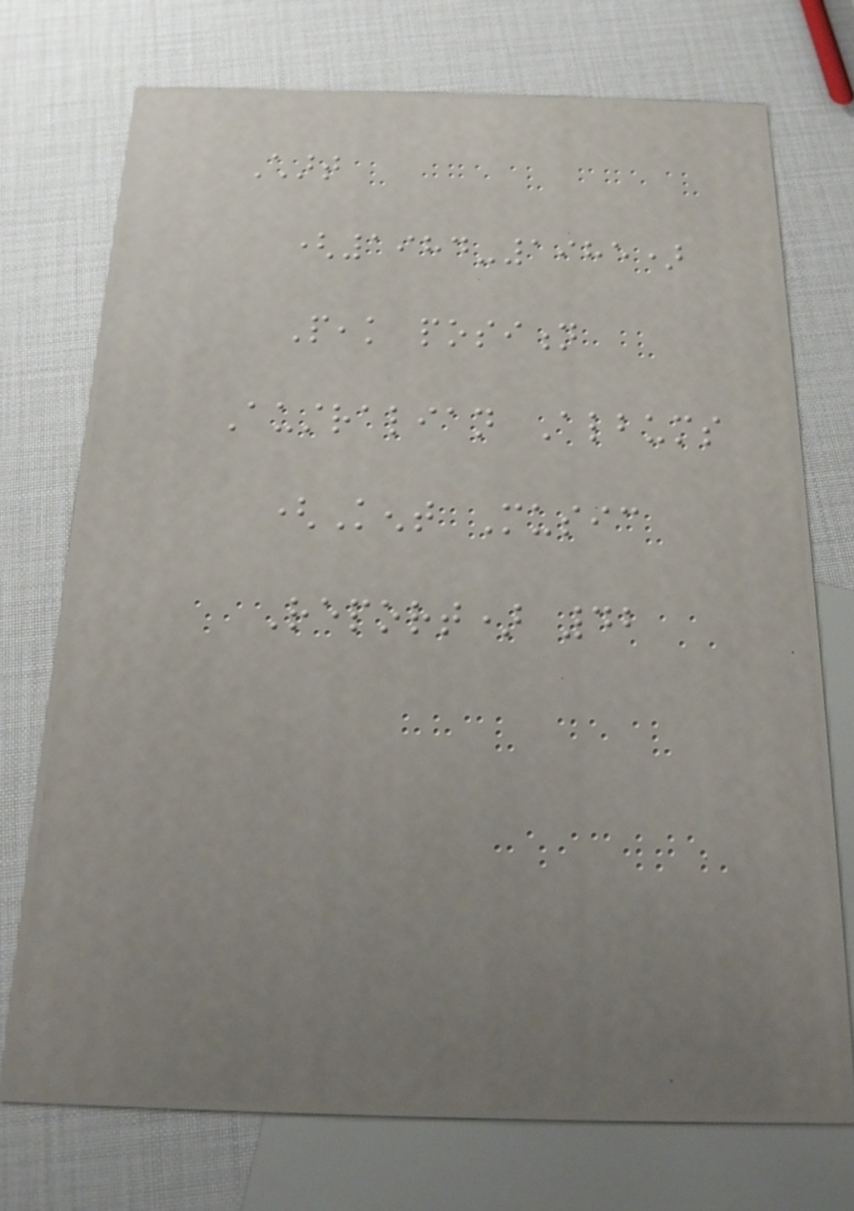Chart
(1984-1985)
Peak position
Australian Albums
(Kent Music
Report) 42
